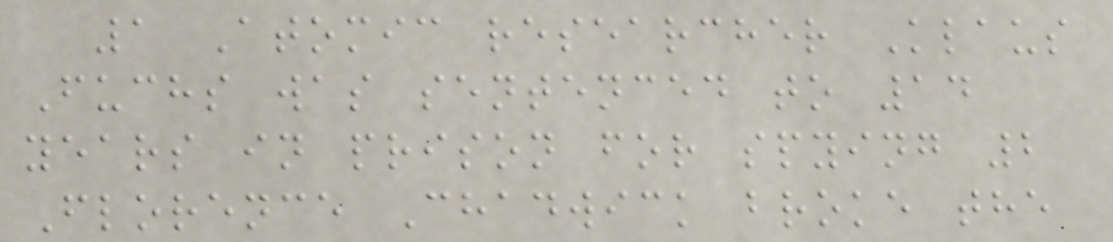1 Atomic researcher Klaus
Fuchs was sentenced to 14
years in prison for spying 2
Florence Chadwick broke the
